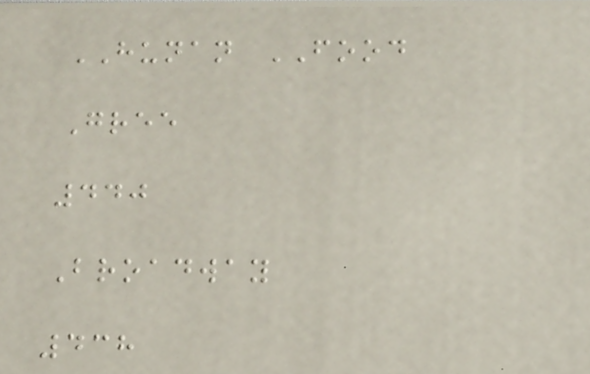HUNAN FOOD
Gree
440
Broadway
438
